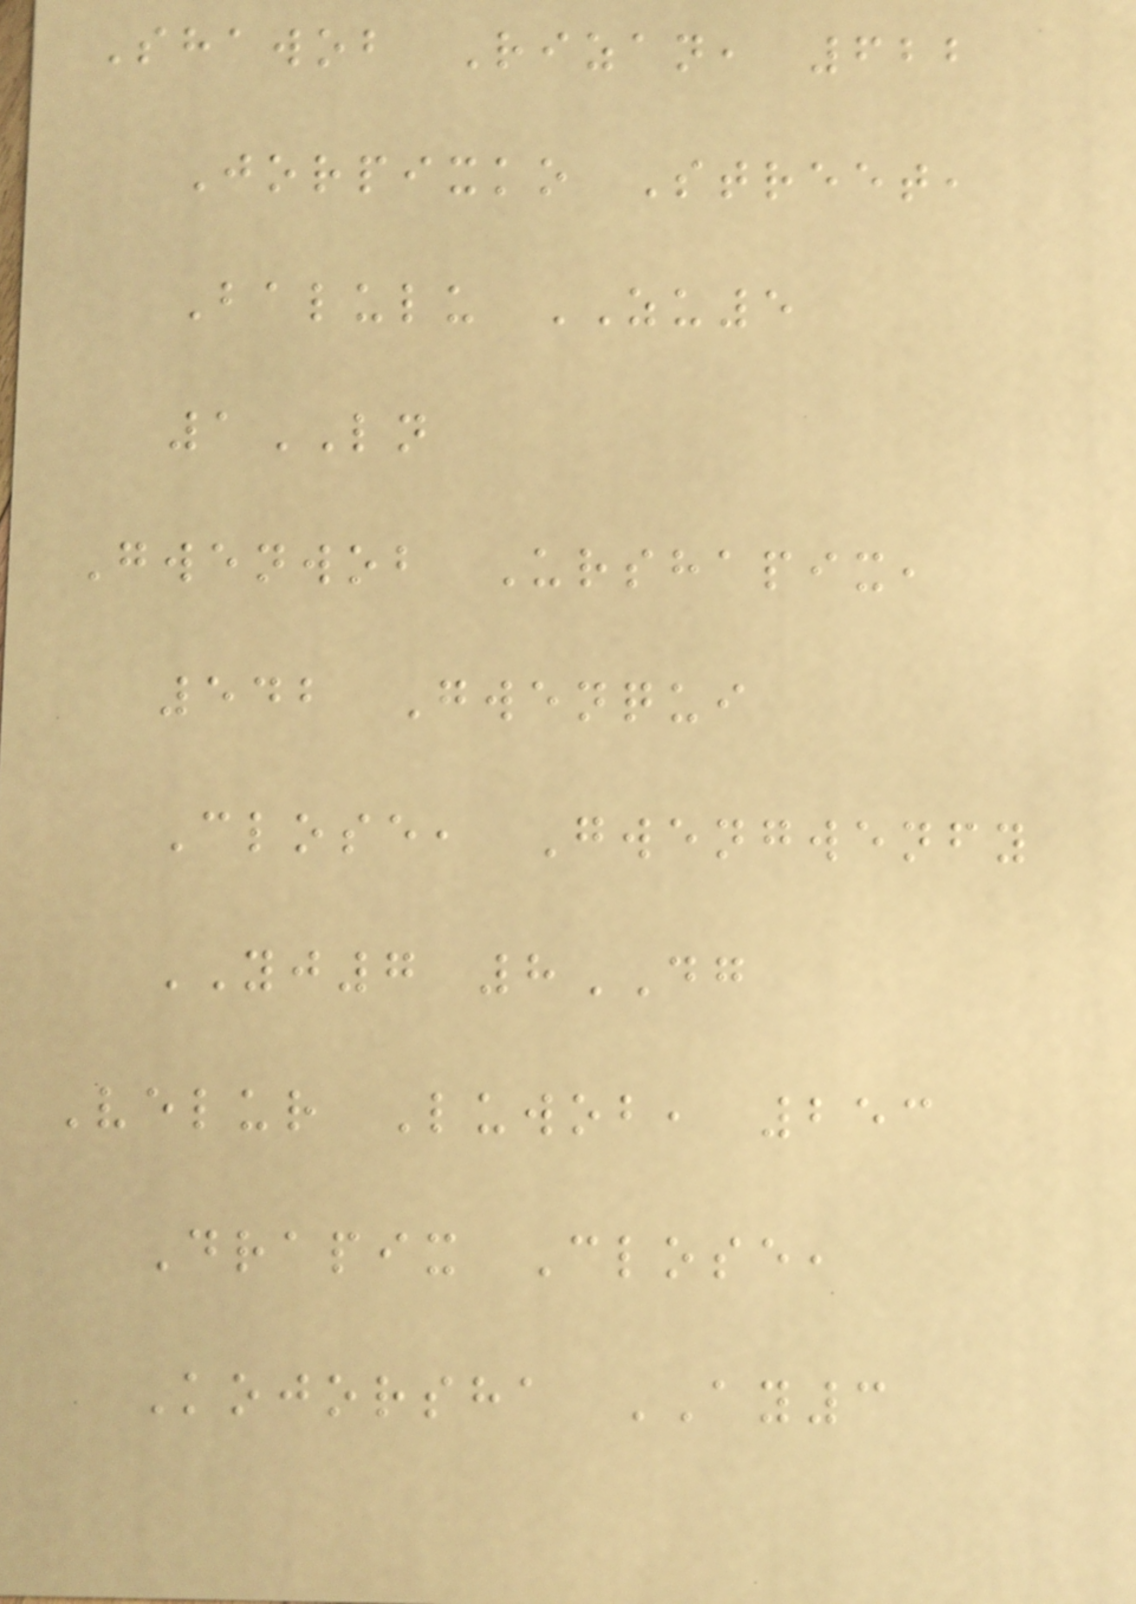Shawob Rizan, 622
Jorpixko Street,
Balulu ZU5
1LN
Gwenwob Urshapix,
542 Gwenqui
Close, Gwengwenfy
YJ7 8DG
Velur Luwob, 253
Drapix Close,
Kojorsha AY3
